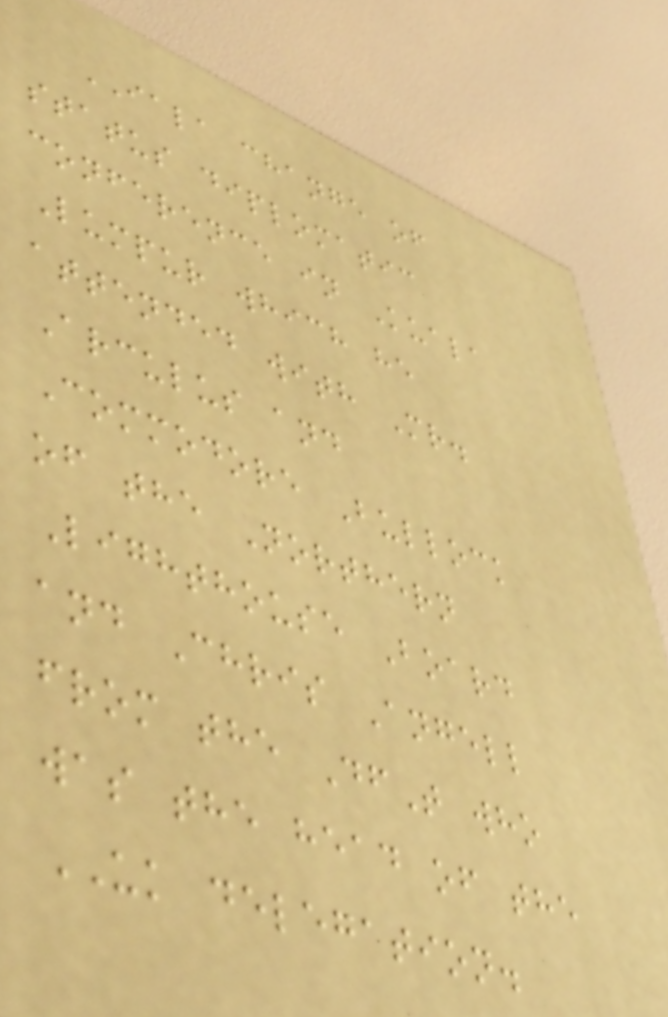IALA change of
status diplomatic
conference in Kuala
Lumpur which he
attended with Mr.
Arculus and
Commodore Bullock
of the Northern
Lighthouse Board
and Chris Angell
from the DfT who
was the head of the
UK delegation.
